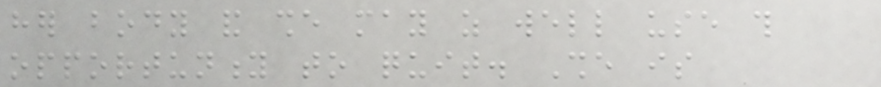her body and she may as well use this
opportunity to quit. She is
